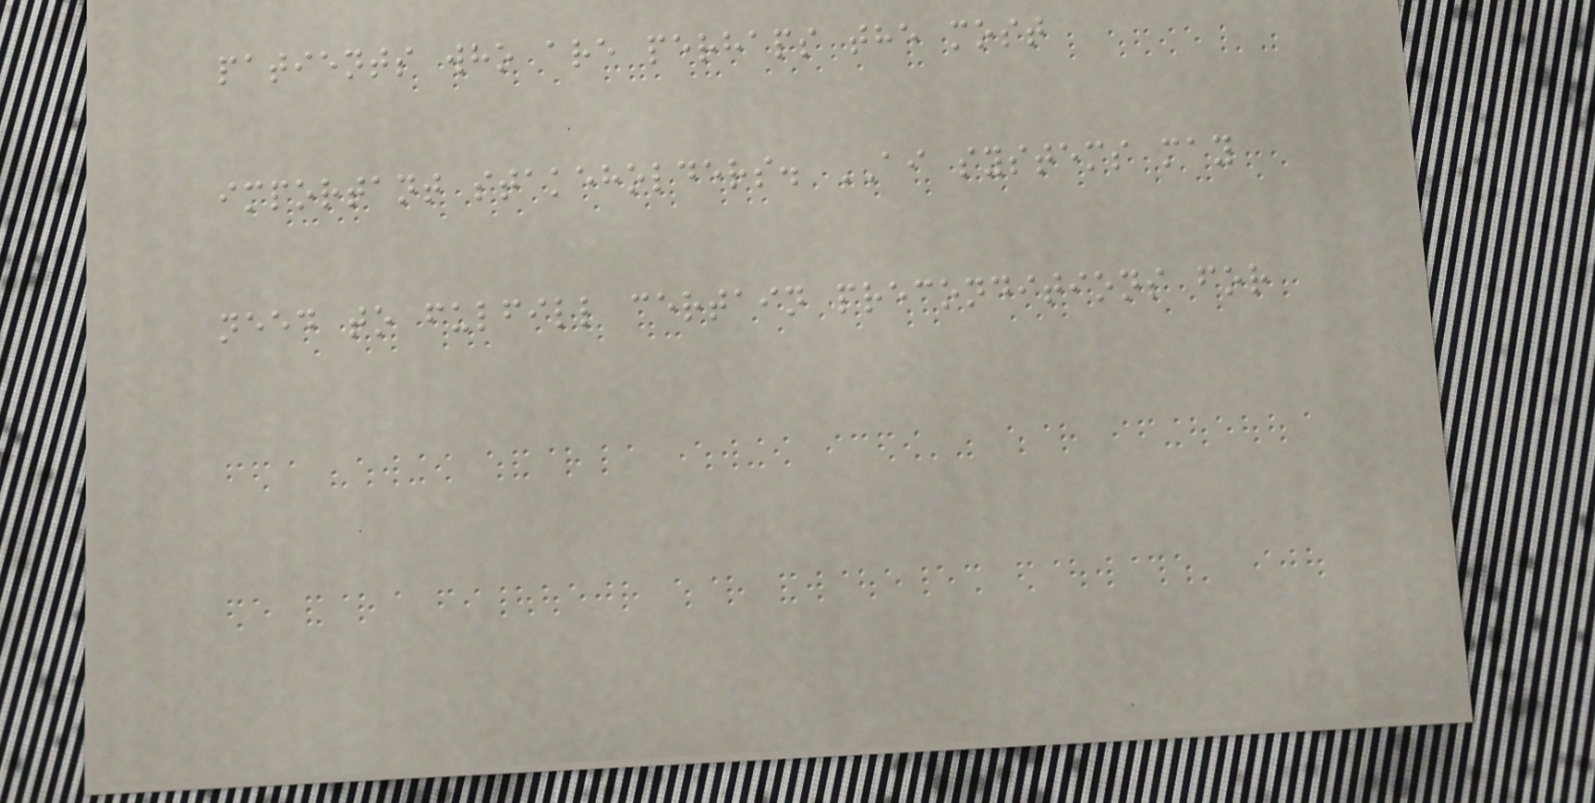patients who are perhaps the most
important stakeholders. AI systems may
need to fulfill certain preconditions for
